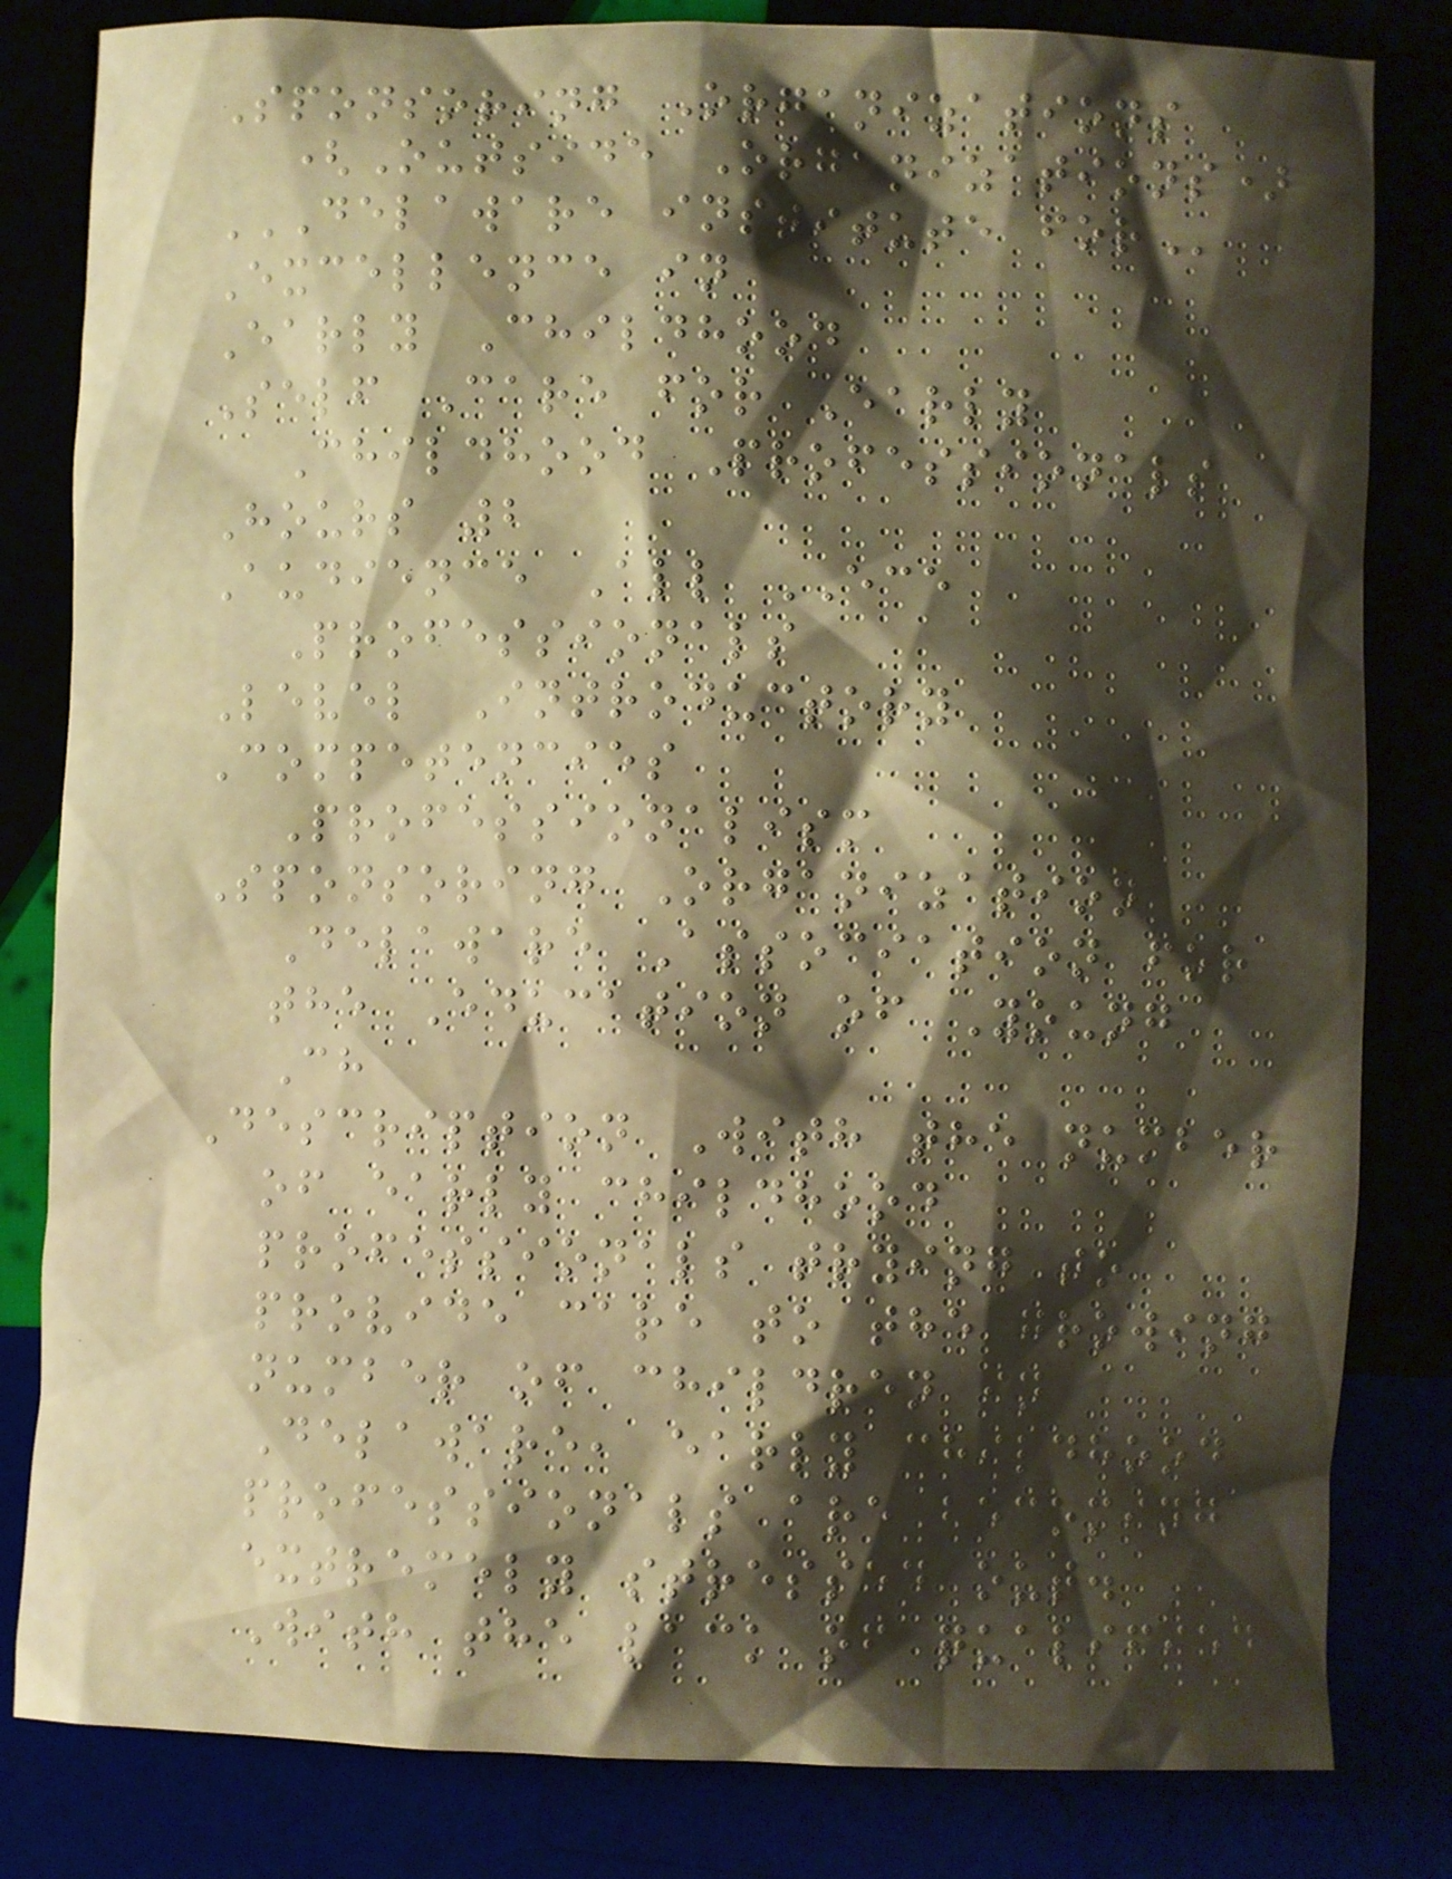Sponsoring Organizations
(Outside Organizations)
DELAWARE INSTITUTE FOR
Excellence in
Early Childhood
Self Care for Early
Childhood Professionals
Hours 2
Audience All ECE
Professionals
Level Introductory
Competencies
Professionalism
Sponsoring Organization
Delaware Association for
the Education of Young
Ch
Description With the number
of early childhood
professionals trying to
provide care to the growing
number of children in
Delaware, early childhood
professionals are becoming
extremely stressed out.
With the lack of qualified
